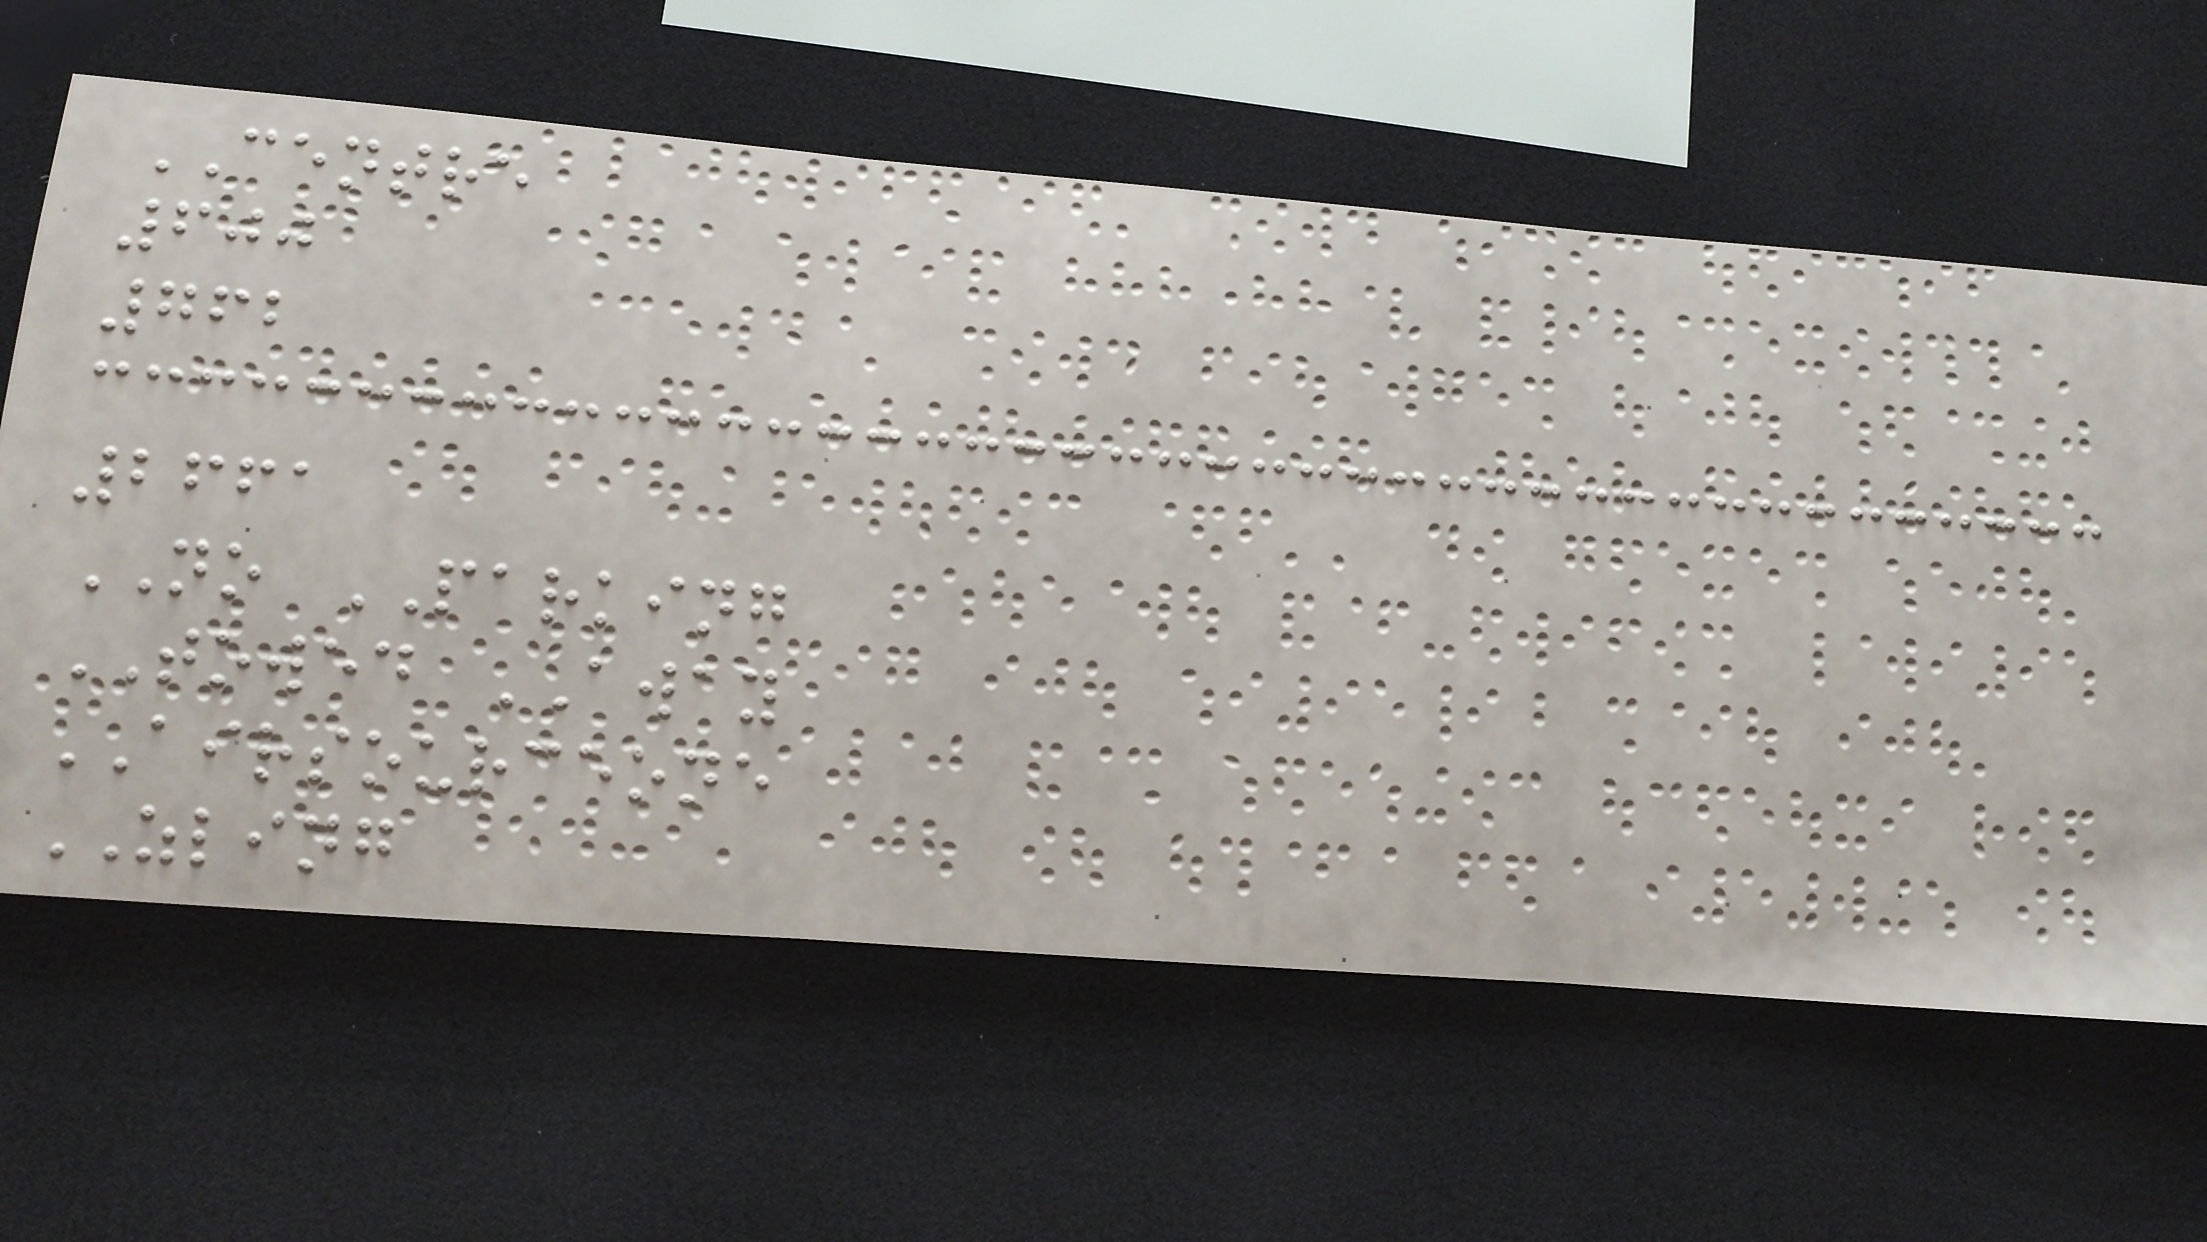CENTRE
600
762
2661
NO PARKING
TOWED AWAY
AIRSOURCEONE
ZLING
